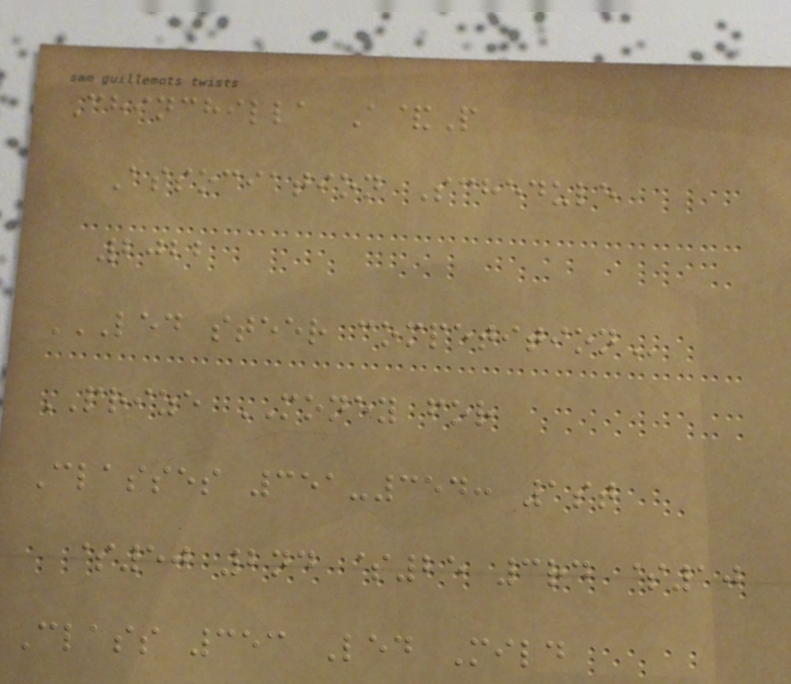Chinchilla A&P
Association Schedule
2022
LED STEER COMPETITION
PRIZE MONEY for
Classes 351-354: 1st
$50 2nd $25 3rd $10
Class 353 Led Mild
